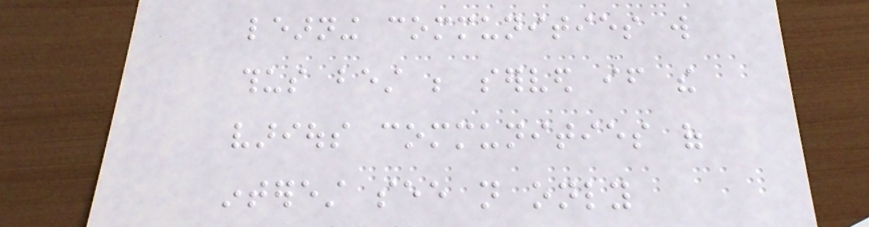learning communities will
thus best be served if the
various communities of
interest see not only
